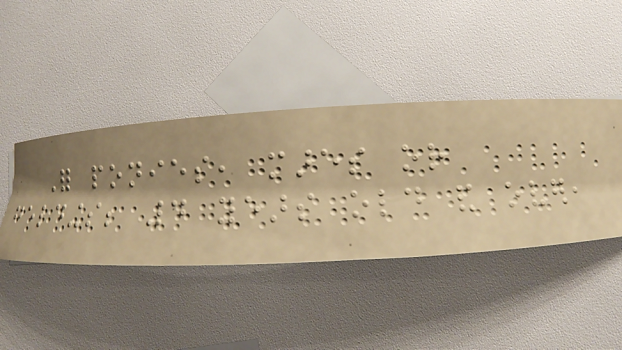For ponies, mares or
geldings; 4 years old and over,
